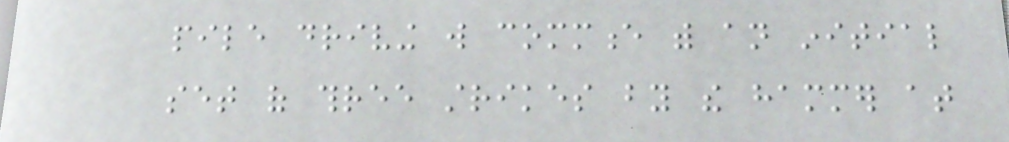pile driving will commence with an initial
set of three strikes by the hammer at
